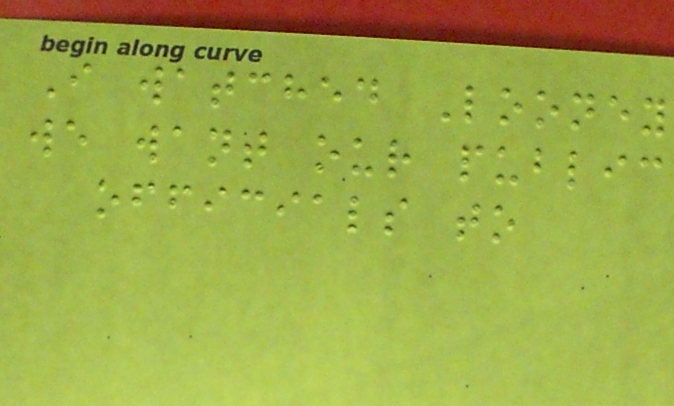I watched Looney
we want our public
officials to
